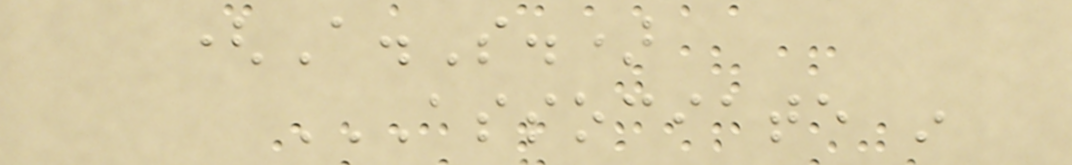(A.S.)
ASSOCIATE IN
